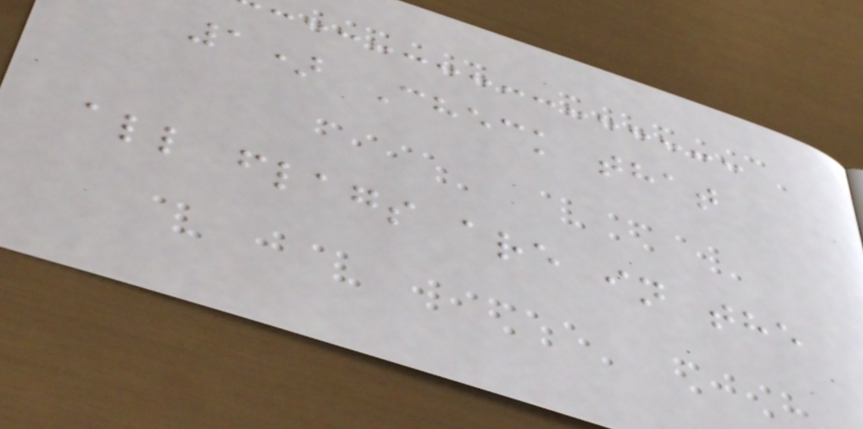1) Check that
all flags are in the
